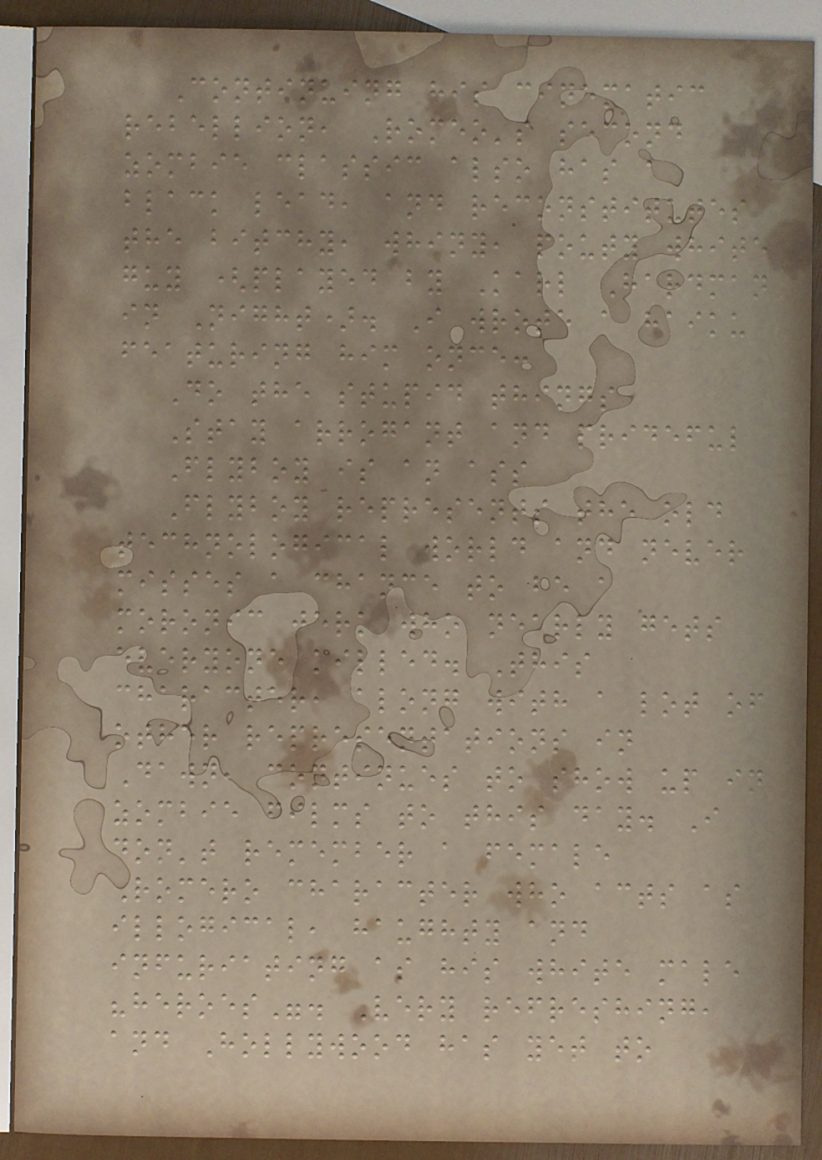Continuing his cinematic
rebellion, Romeo's second
zombie classic also has a
black lead, and reconstitutes
the bitchy, whiny, pouty white
guy (played by Karl Hardman
in Night). I wrote a haiku
featuring him once:
Do the stupid things
Stay arrogant and prideful
Flyboy is an ass
Flyboy represents the old
technological world and never
misses a chance to be a
moronic jerk who nearly gets
everyone killed. This
character, along with a lot of
other representations in
Dawn, continues to show up in
zombie films to this day. I
don't remember a female
Romero character who acts as
illogical, haughty and
infuriating as his white male
"heroes". Very refreshing,
and Hollywood has yet to
